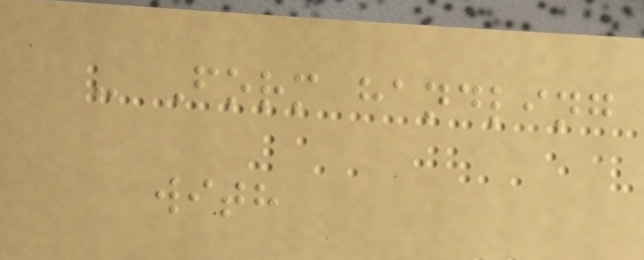- Form handling
with
